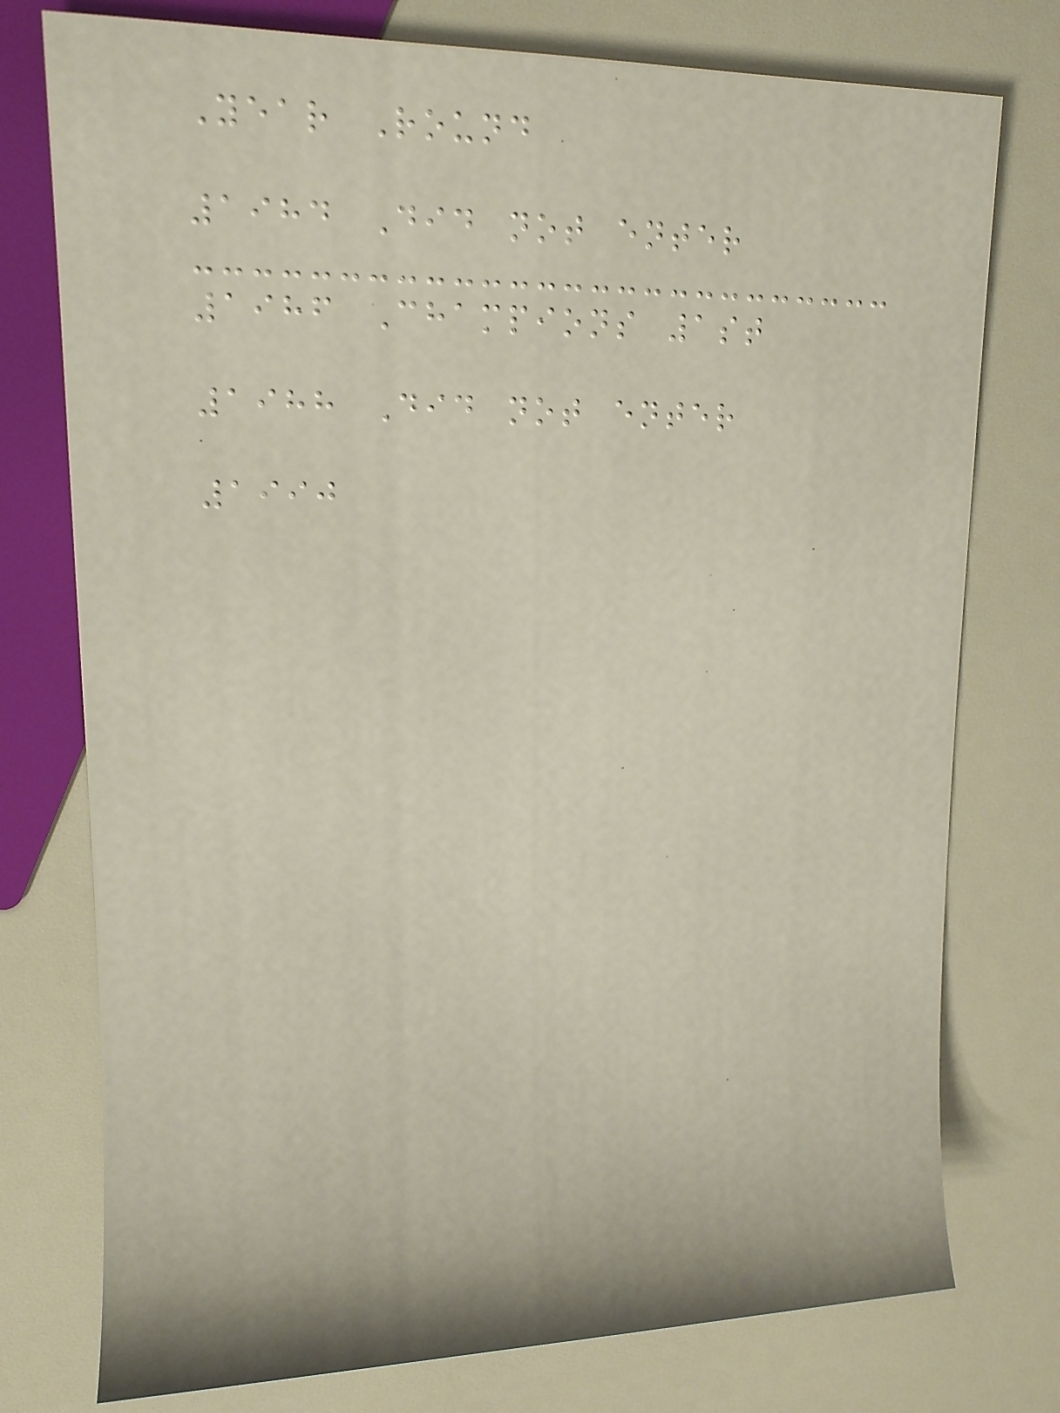Year Round
1984 Did not enter
1986 Champions 1st
1988 Did not enter
1990
